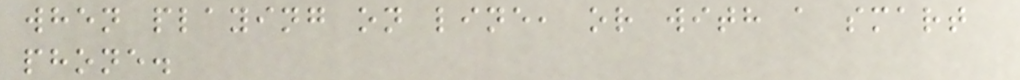when playing on line, or with a smart
phone.
